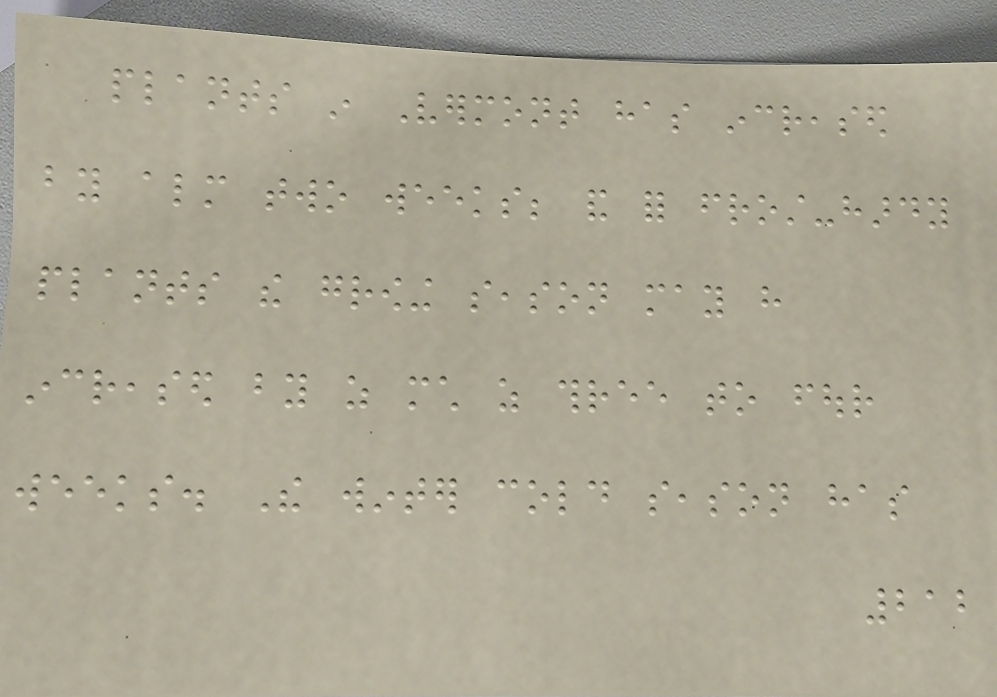plants in Vermont has increased
by almost two weeks; and for frost-hardy
plants the growing season may have
increased by as much as three to four
weeks. The winter cold season has
212
